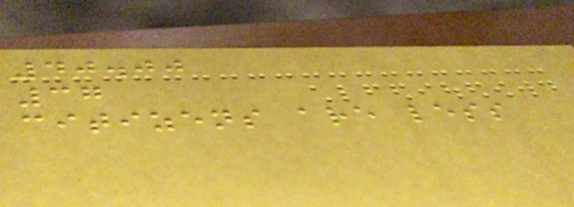40.00
37
citizens are less
